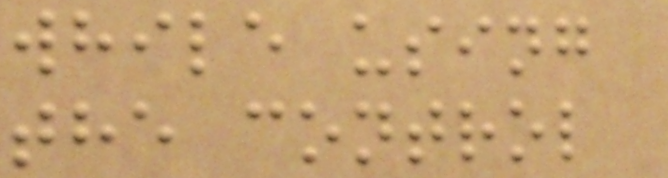while using
the control
